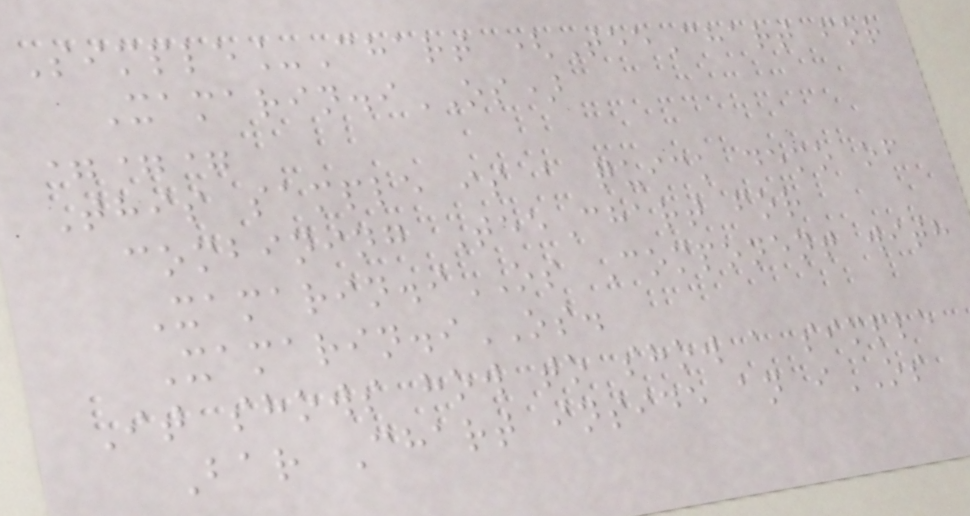Simple_Chart (TeeChart for
Xamarin.iOS)
===
This sample is a quick demo of
combining TeeChart for
Xamarin.iOS Component with
Xamarin.iOS.
It shows how to show a simple
Bar Chart inside an iOS
